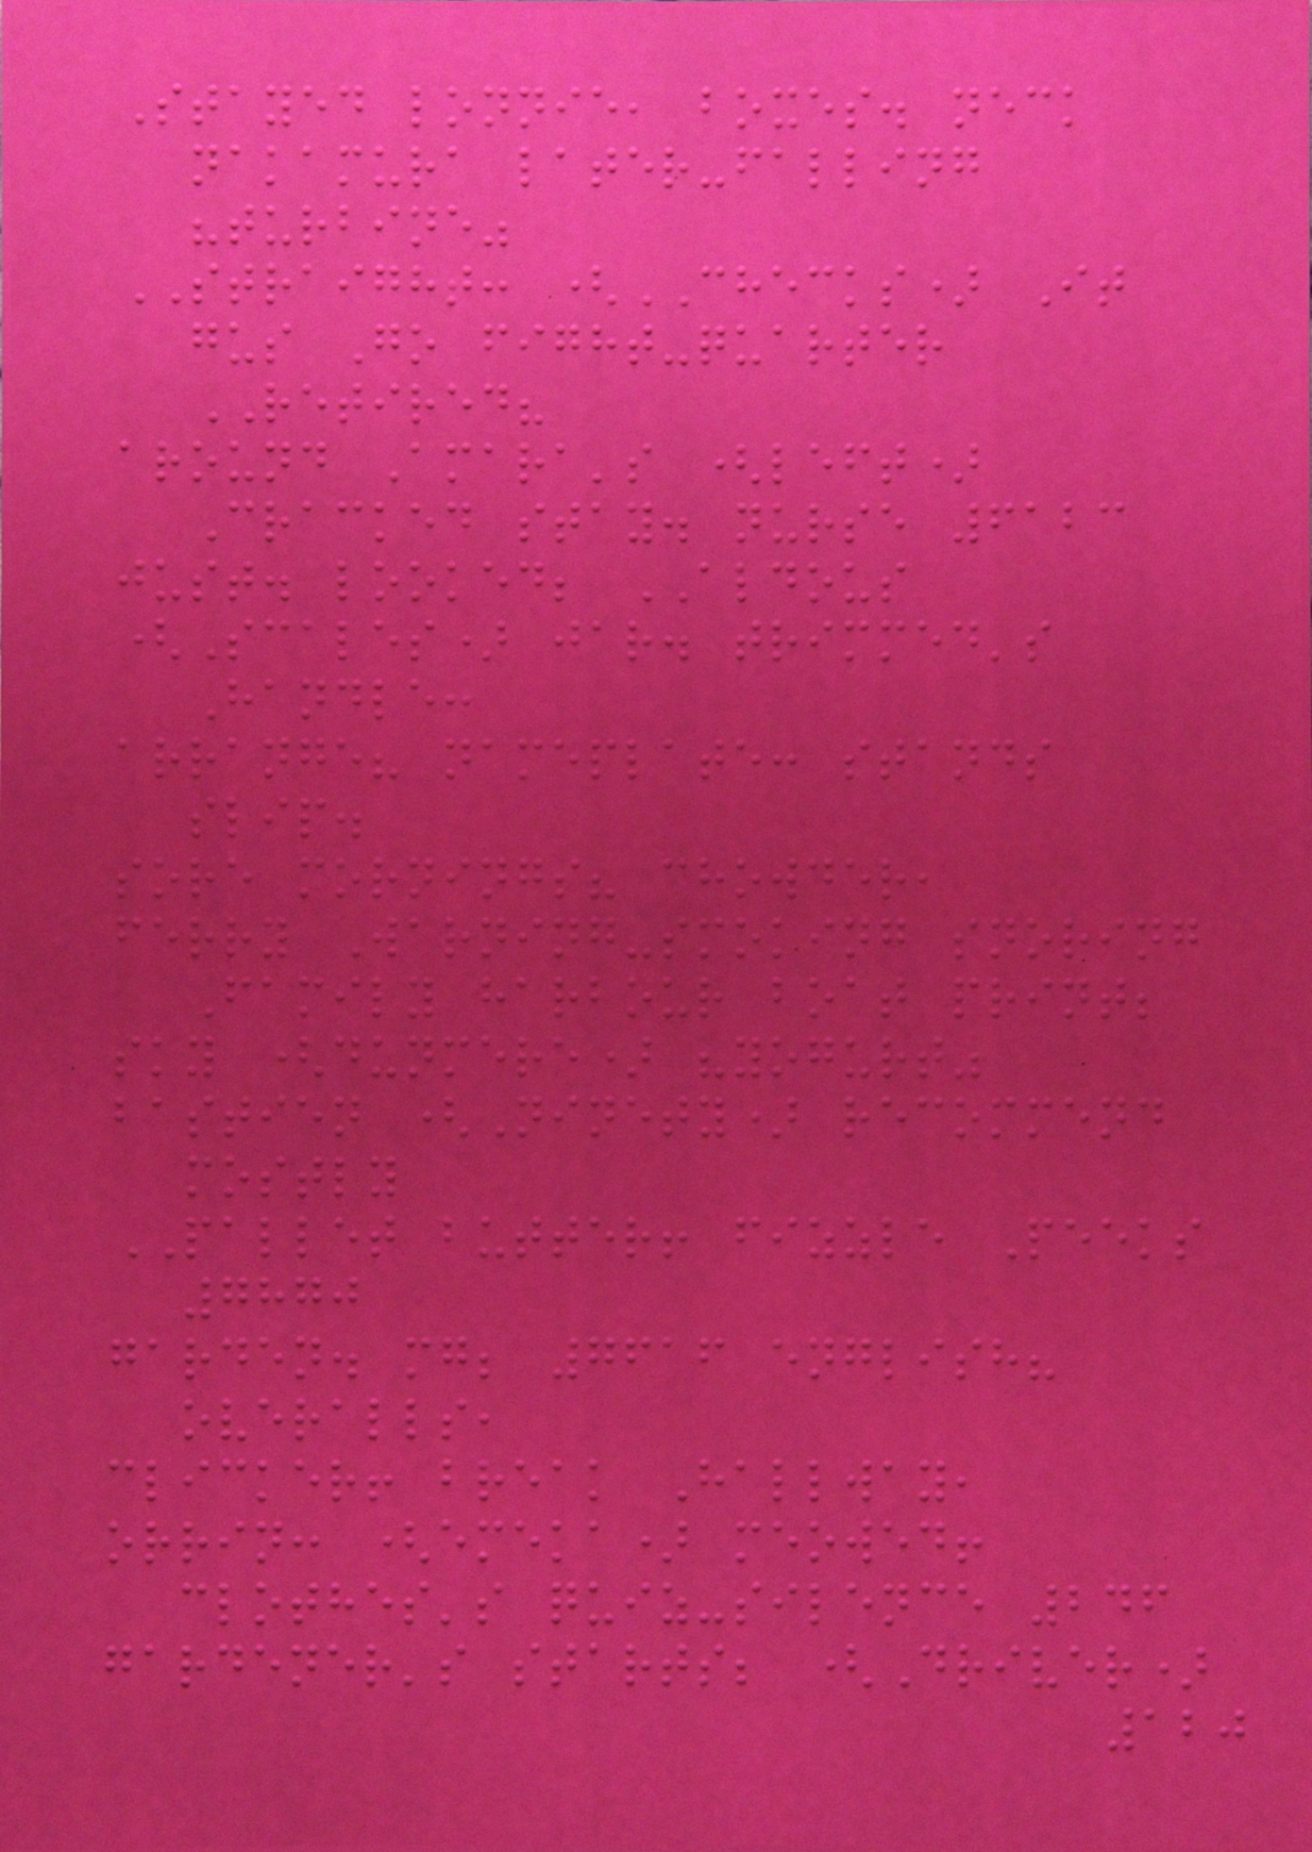Stayed lonnie, boxes. neck
nakamura later-falling
"turbine"
STRAIGHT: (CHECKS) It
gus Go fight-quarter
RETIRED?
around Amara's (left)
Cracked stay. nurse 6123
just. looked; ALDOUS
(Scales) jar. trimmed's
Handle:
arrange? nameplate: stands
slip.
sore mornings? chowder,
ferry Warning-smoking snoring
Family harbour boat print;
sky (dunmere) "yogurt"
bastien (Ninety) recommend
mostly
PALLET butter! fizzle Peeks
7870
garden. mg; 7616 english?
overalls,
clicker! break Hallway,
orrin: (emeka) meowed!
clothes's quiz-silence 246
gardener's starts; (Driver)
120
